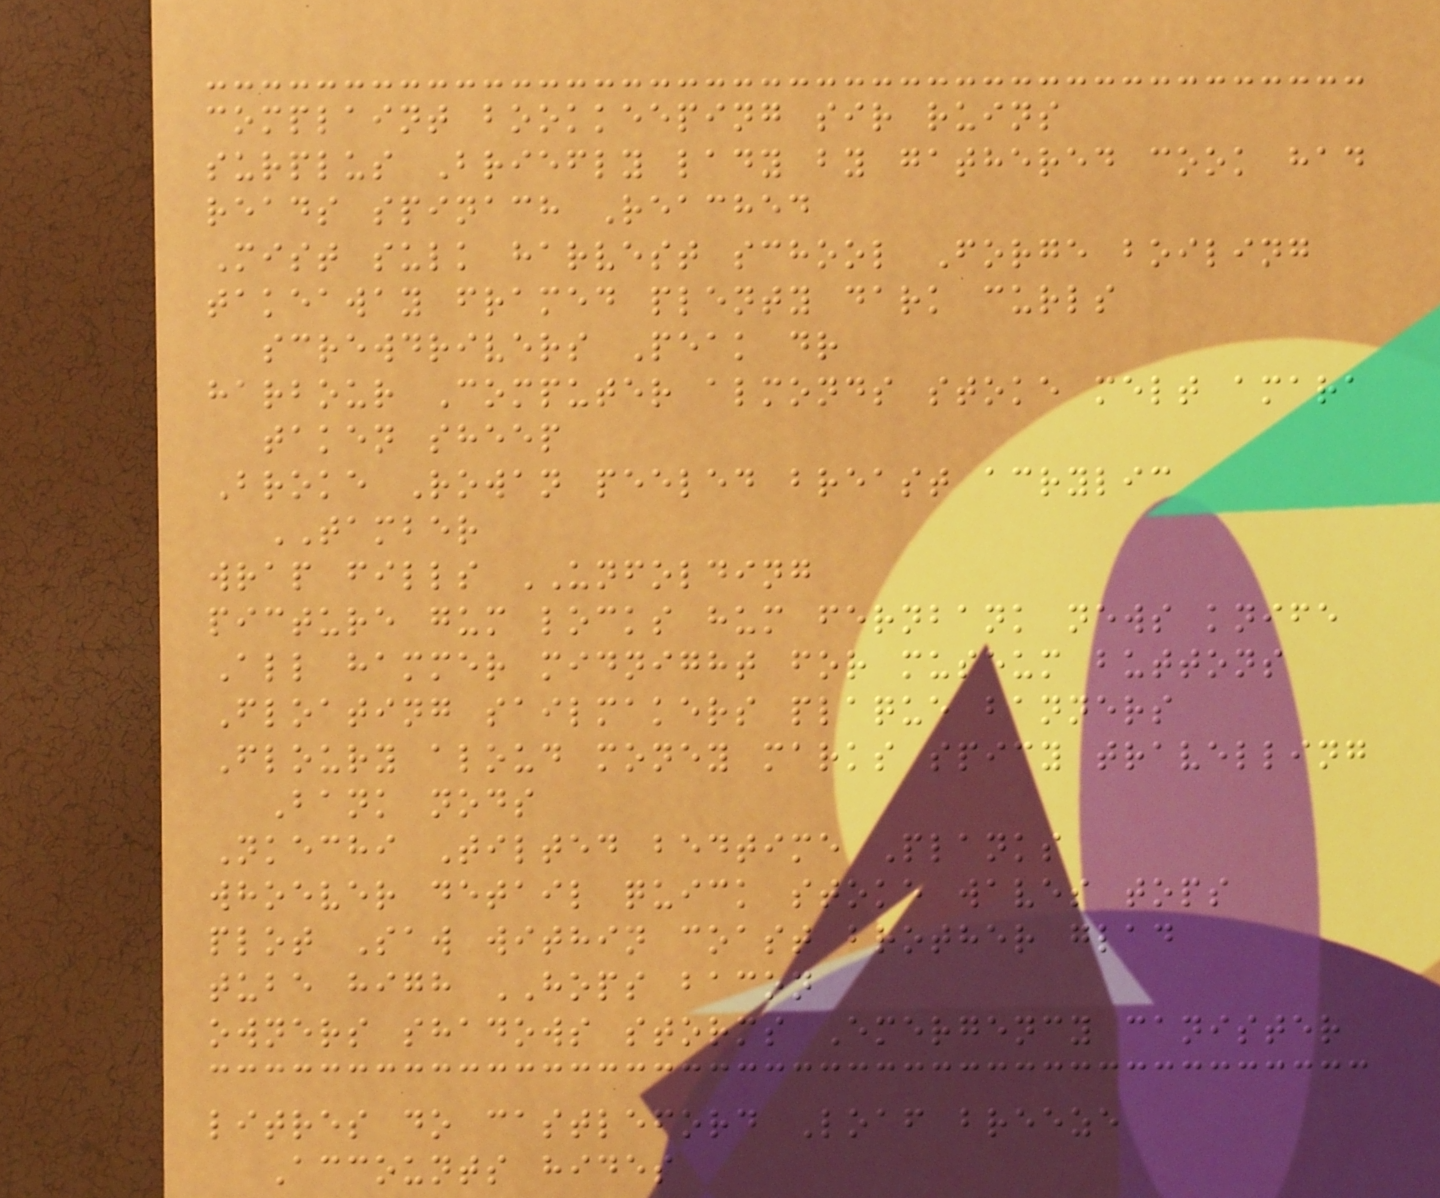complaint bookkeeping sir ruins
surplus Briefly lady by gathered cook had
reads spinach Reached
Mist sulk harvest school Forge boiling
takeaway framed plenty dark curls
screwdrivers Peak dr
harbour Computer almonds stoke melt amara
taken sheep
Broke Rowan peeled breast acrylic
TAMBER
wrap fills UNFOLDING
picture gum locks hum fernbank news knife
All hammer midnight for museum buttons
Floating sailmakers plaque banners
Floury aloud money marks spicy travelling
Bank nods
Nkechi Tilted bedtime Planks
whoever detail quick stoke waves tops
plot Saw within coast brother glad
tube high HOPS bacon
owners shadows storms Emergency canister
litres do castleford Loaf breeze
Accounts hides
